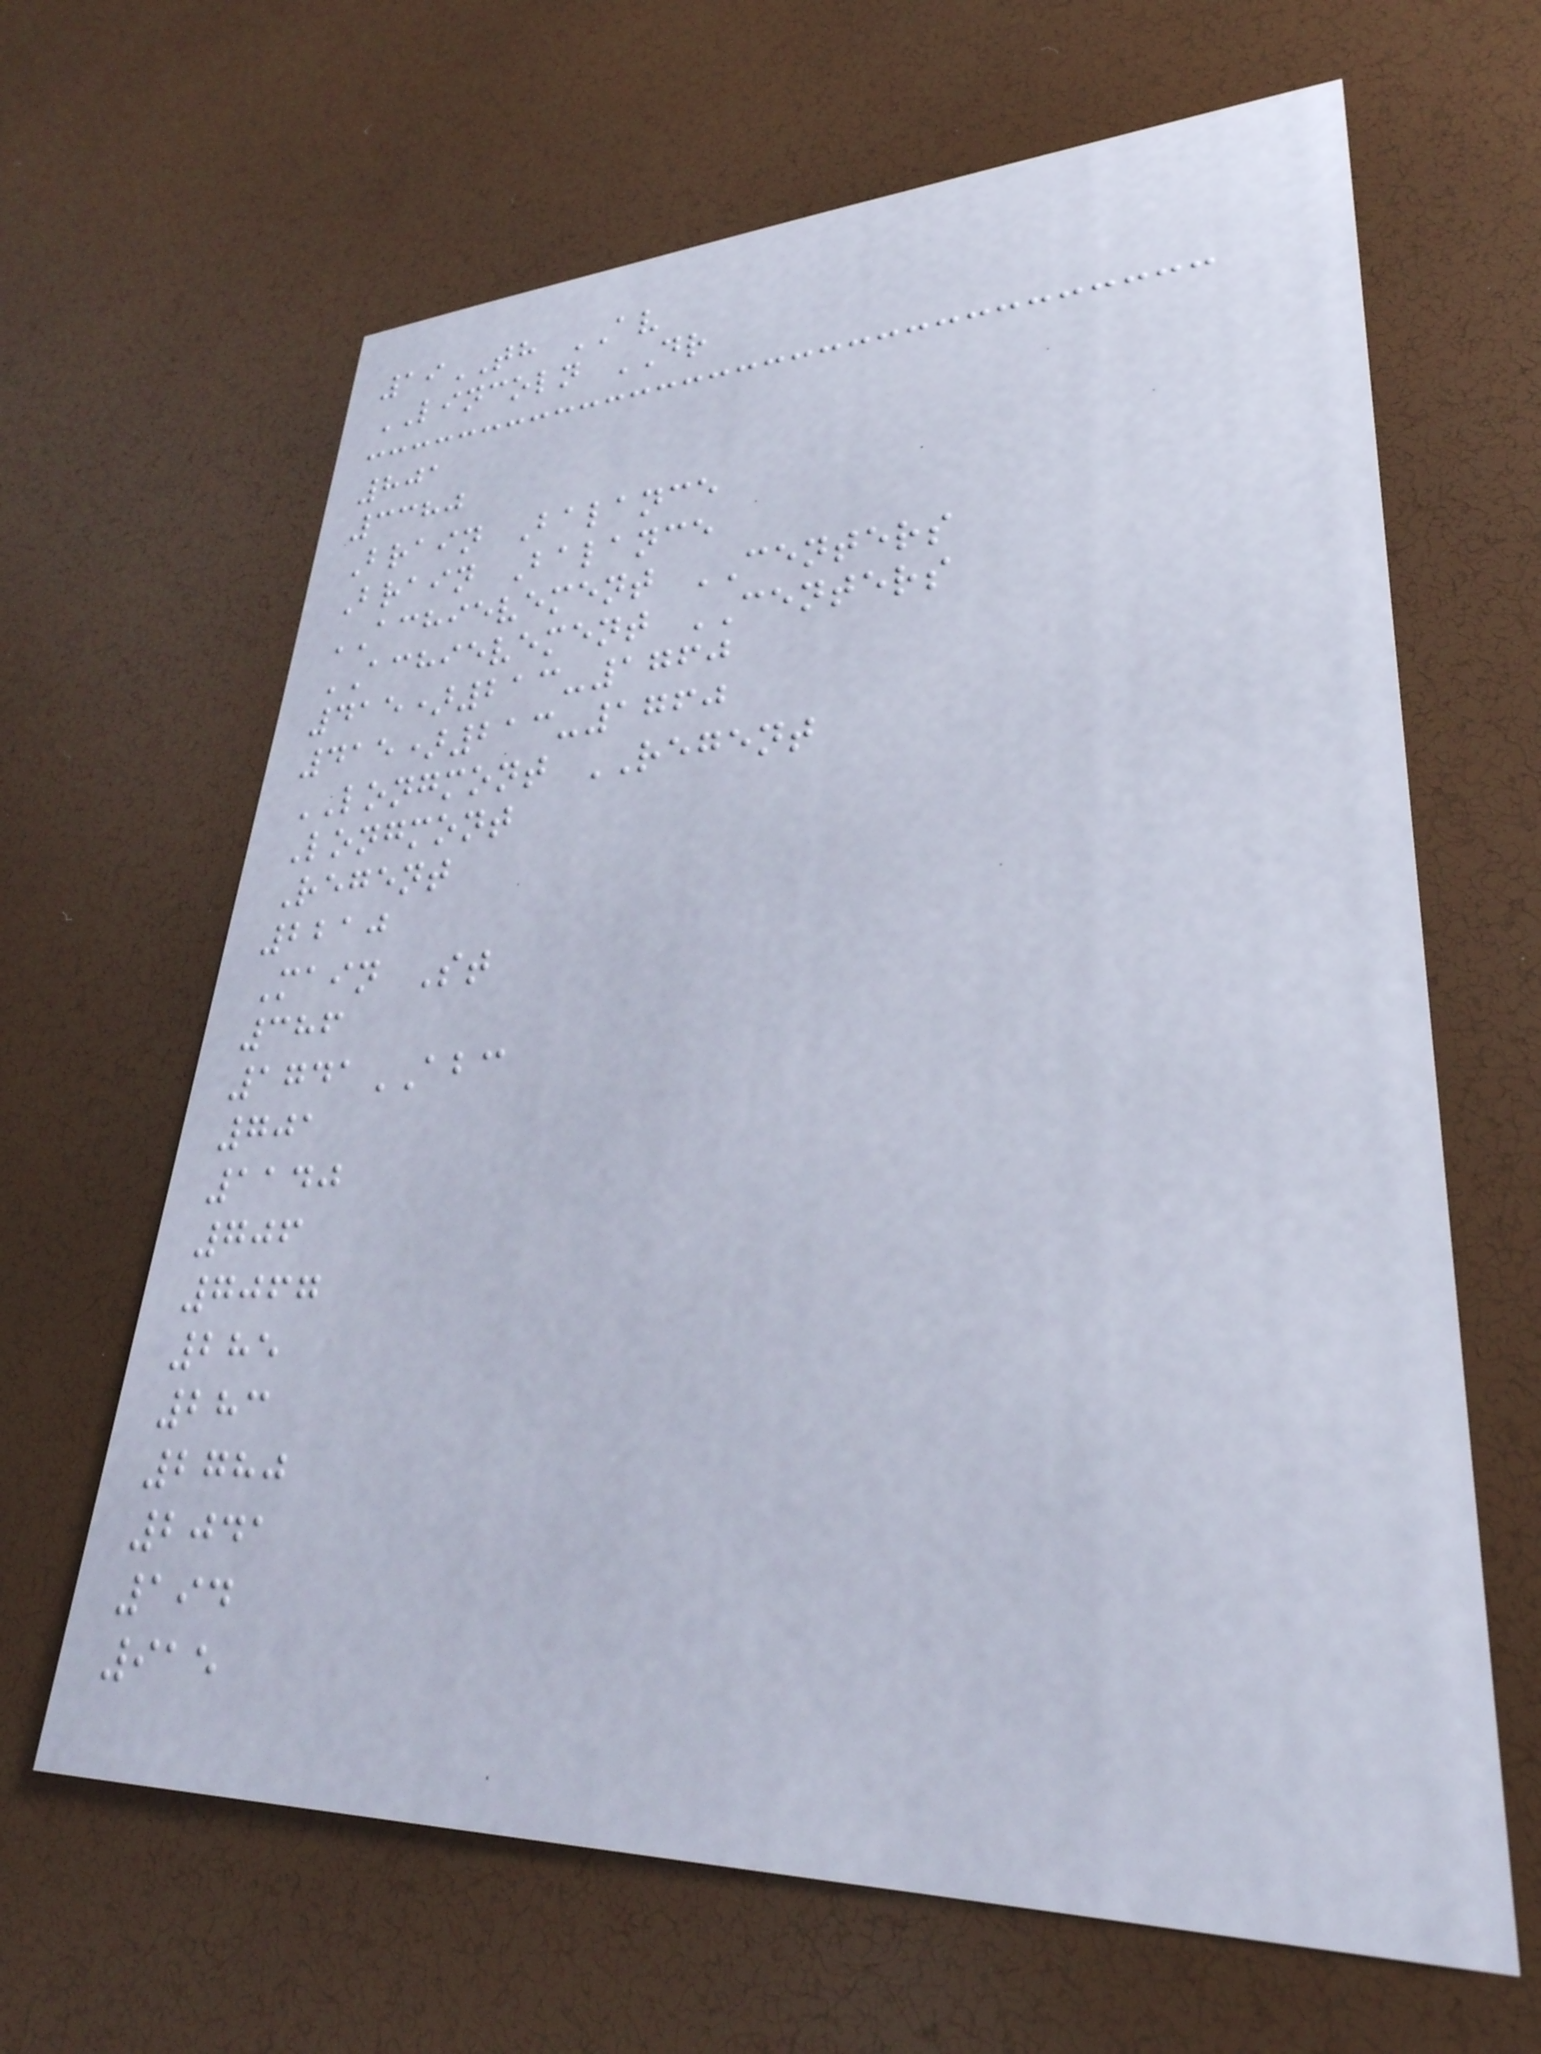19TH AV
LINCOLN DR
801
3380
Brain Balance
Brain Balance
ACHIEVEMENT CENTERS
ACHIEVEMENT CENTERS
415)213-1760
415)213-1760
LONGMONT REGENT
Longmont
Regent
2210
Main St
386
1741ABC
701
1140
706
7067
285
283
2780
2041
194
915
